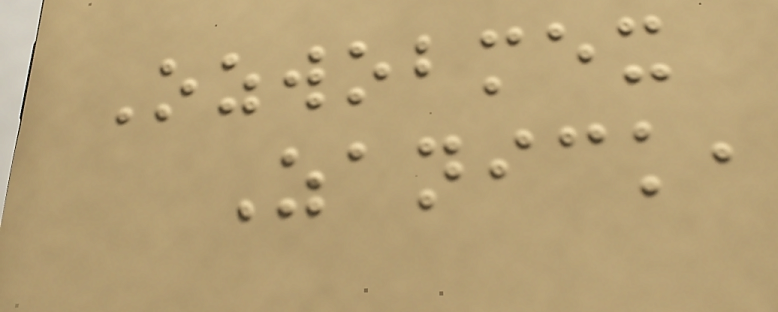Ozwobmex
Zanick,
